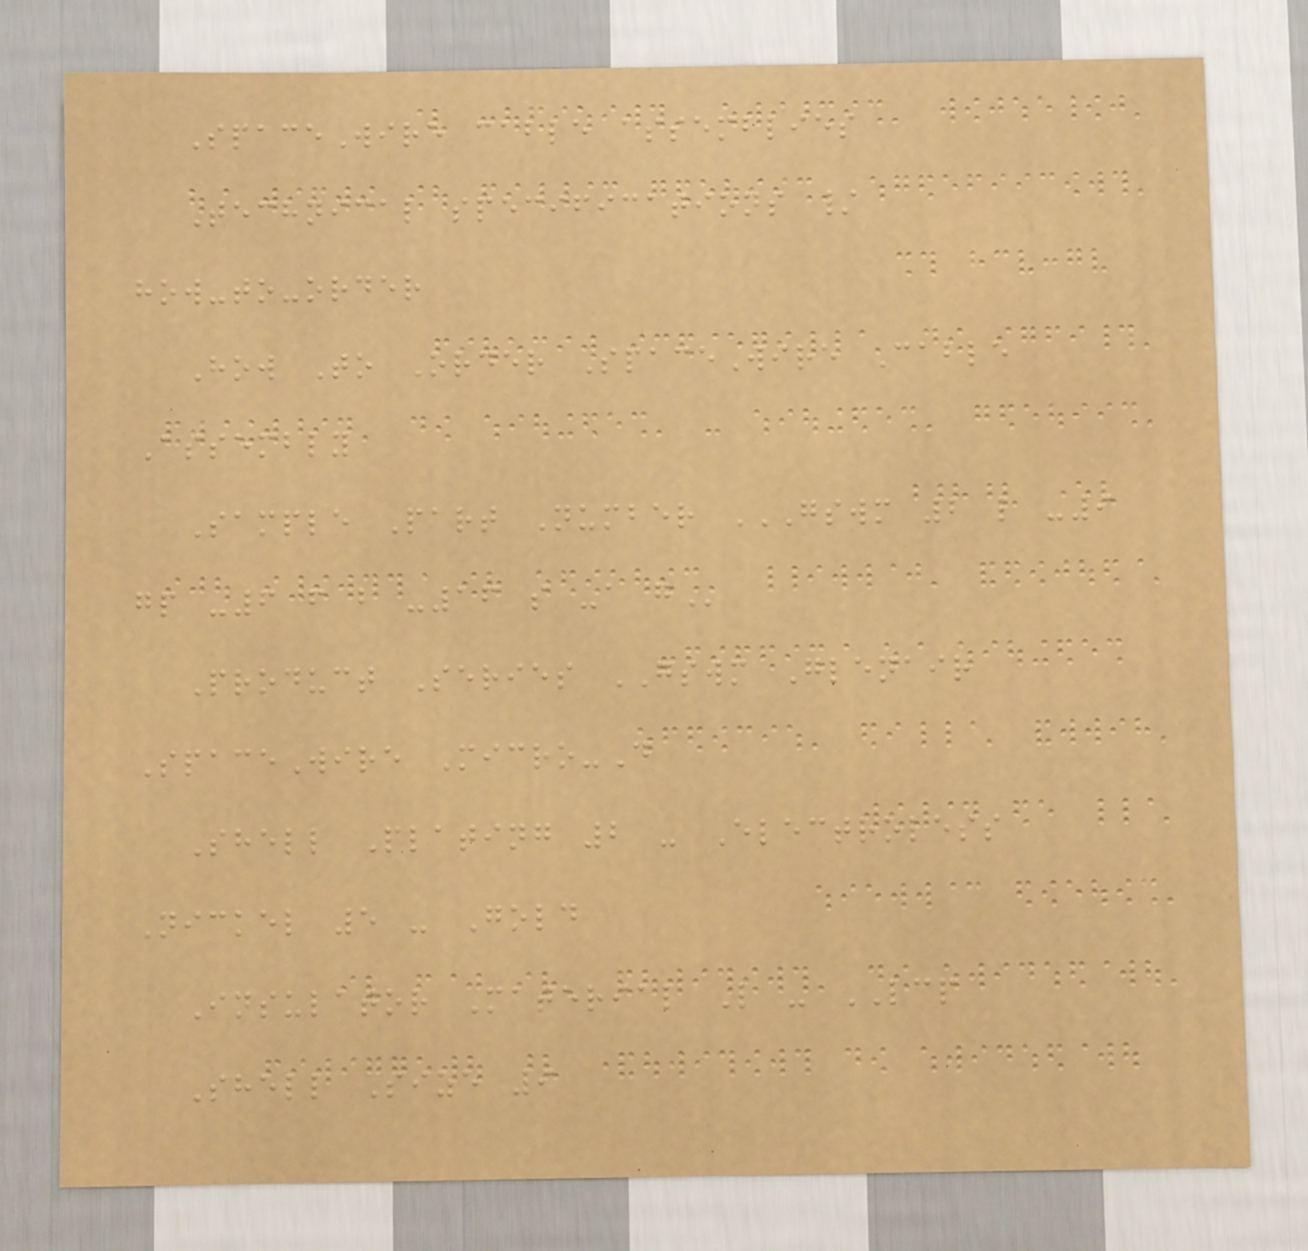SpaceWire cable assemblies
Technical specifications /
how-to-order
How To Order SpaceWire Cable
Assembly
Sample Part Number GSWM 2 L -9
GP -6 F B -16 S -A G
Product Series GSWM Glenair
SpaceWire Micro-D
Shell Plating 2 - Electroless
Nickel 5 - Gold
Insulator Material L - LCP
Shell Size 9
